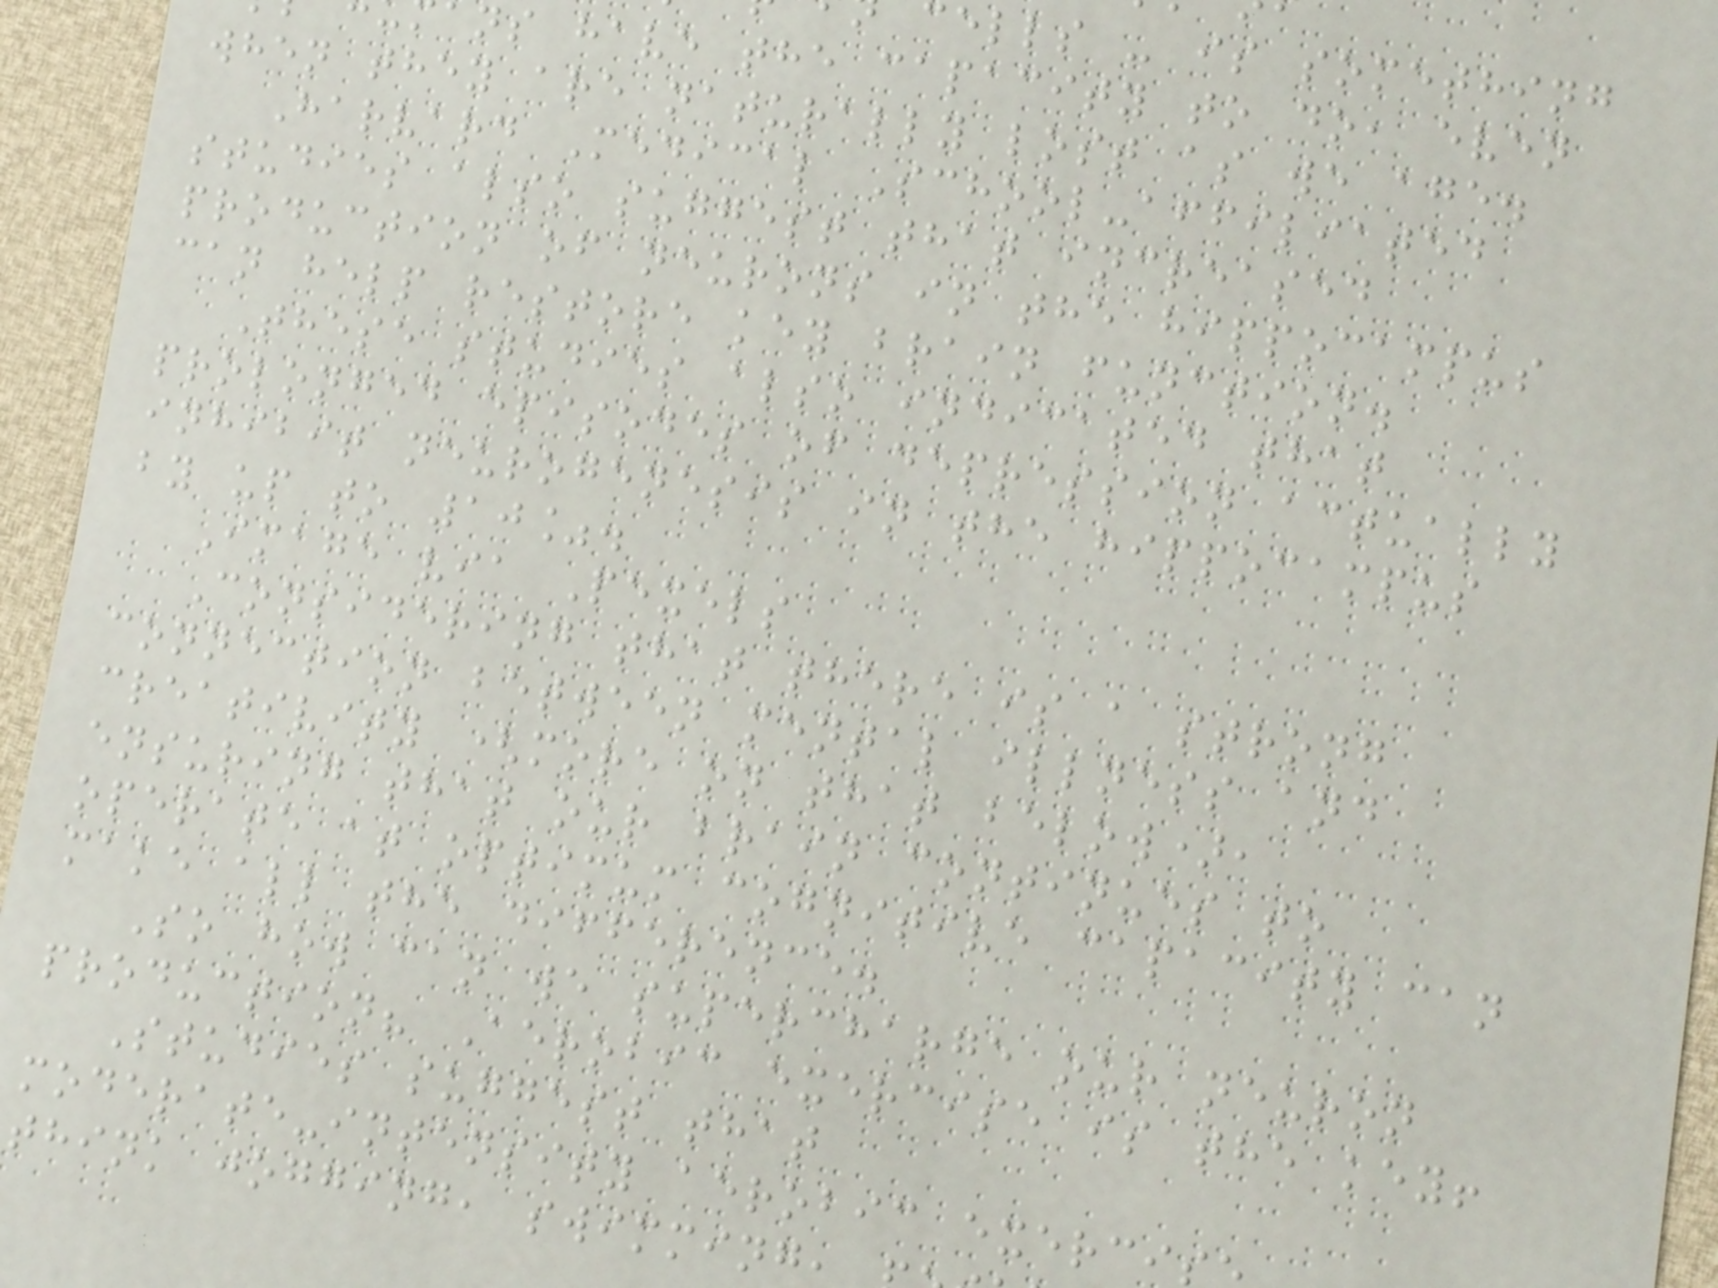cells - is something
ns have the capacity to do, even
when they are naturally lost as we age.
Harvard Medical School-affiliated
studies also suggest that increased
production of neurons in the hippocampus
can help restore key brain function.
These studies also indicated that
prolonged episodes of depression actually
inhibit neurogenesis in the hippocampus
by up to 10%.
Image via Pexels
Considering that there is a strong
connection between mental illness and
creativity (more on that below),
ensuring that our brain continues to
operate at optimum cognitive capacity can
make all the difference.
So how can we supercharge our neuron
production? Aerobic exercise is the key!
Studies suggest that
moderate-intensity aerobic exerci
think jogging, swimming,
